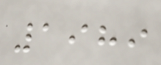1989
